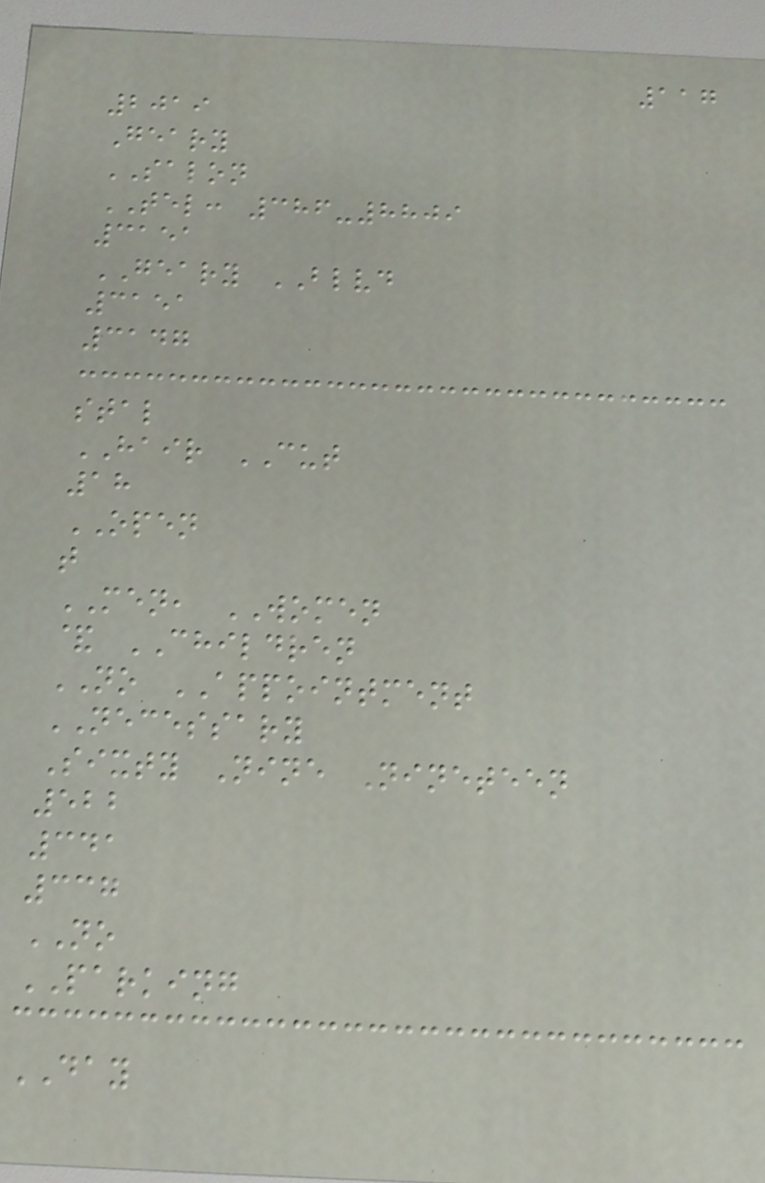117
2019
Geary
SALON
TEL: 386-8809
3151
GEARY BLVD
3151
3147
stal
HAIR CUT
18
OPEN
t
MEN, WOMEN
& CHILDREN
NO APPOINTMENT
NECESSARY
Sixty Nine Nineteen
522
341
337
NO
PARKING
DAY
